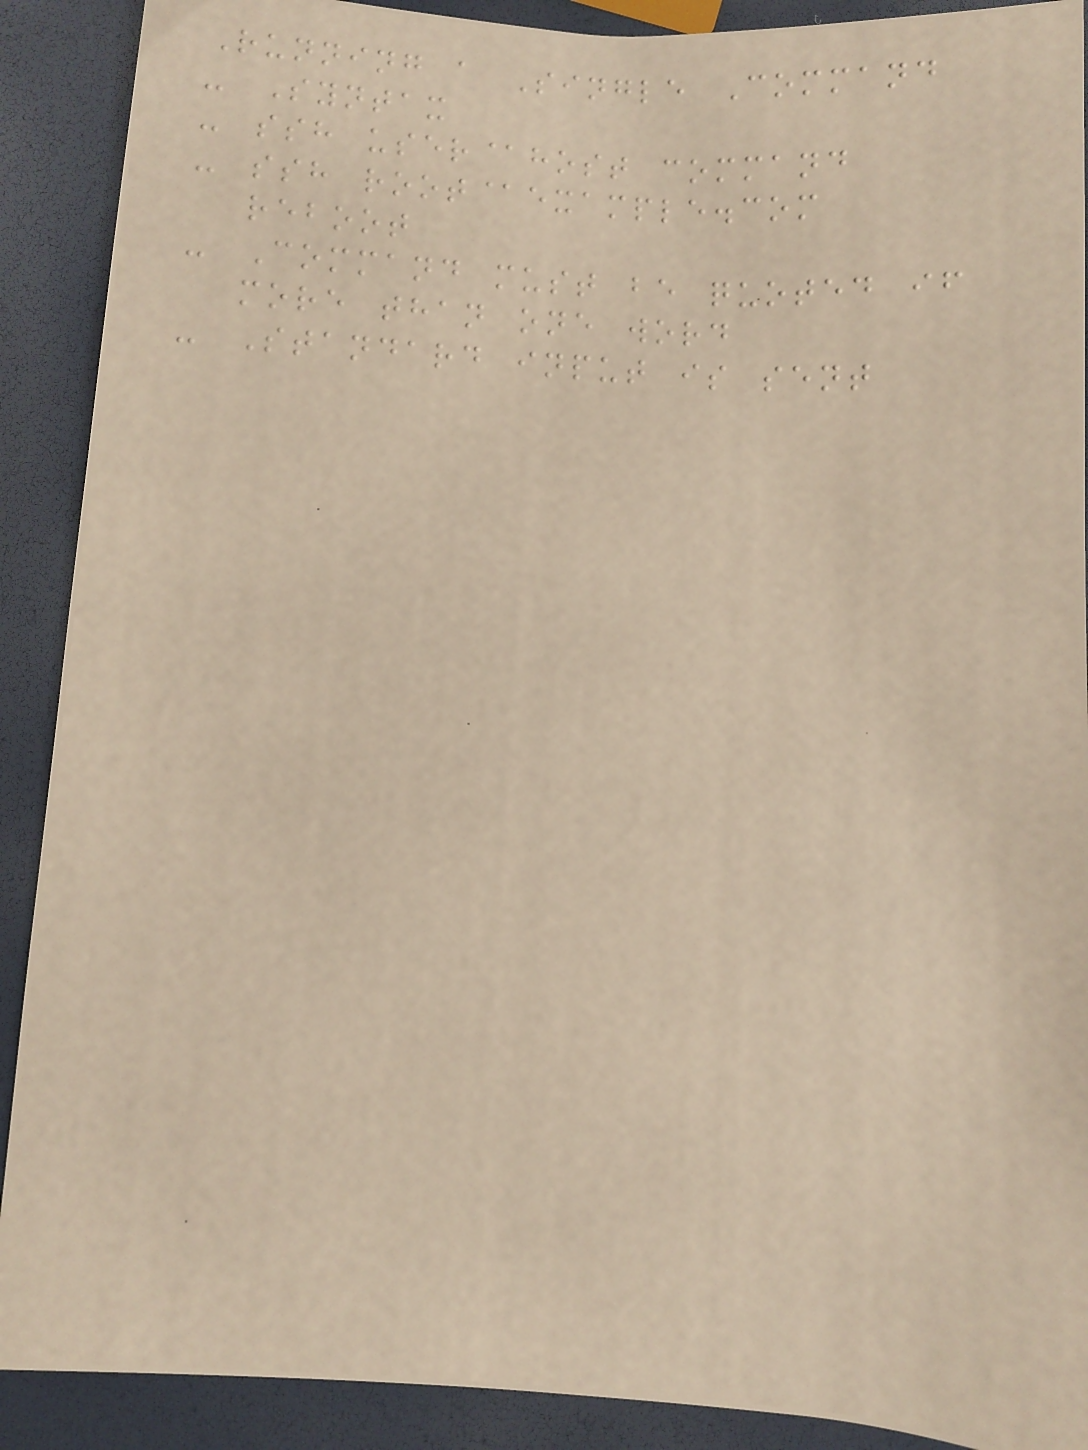Running a Single Command
- Syntax
- ssh user@host command
- ssh root@example.com
reboot
- Command must be quoted if
more than one word
- Standard input is sent
